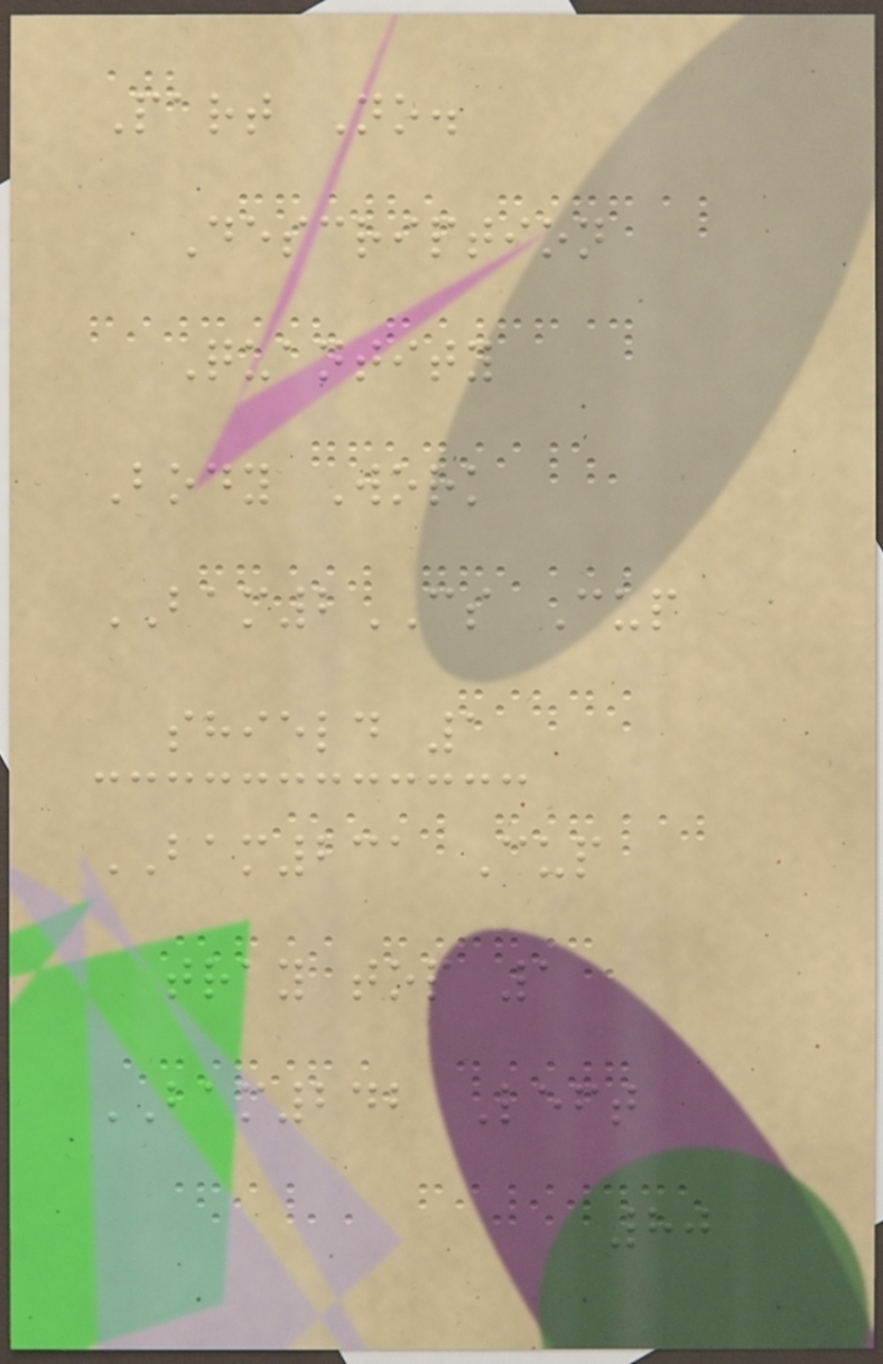Part No.
Description
Quantity
Body Work
BAM2CS Cup
shield 1
BAM231 Cup
tray top 1
BAM242 Left
80
